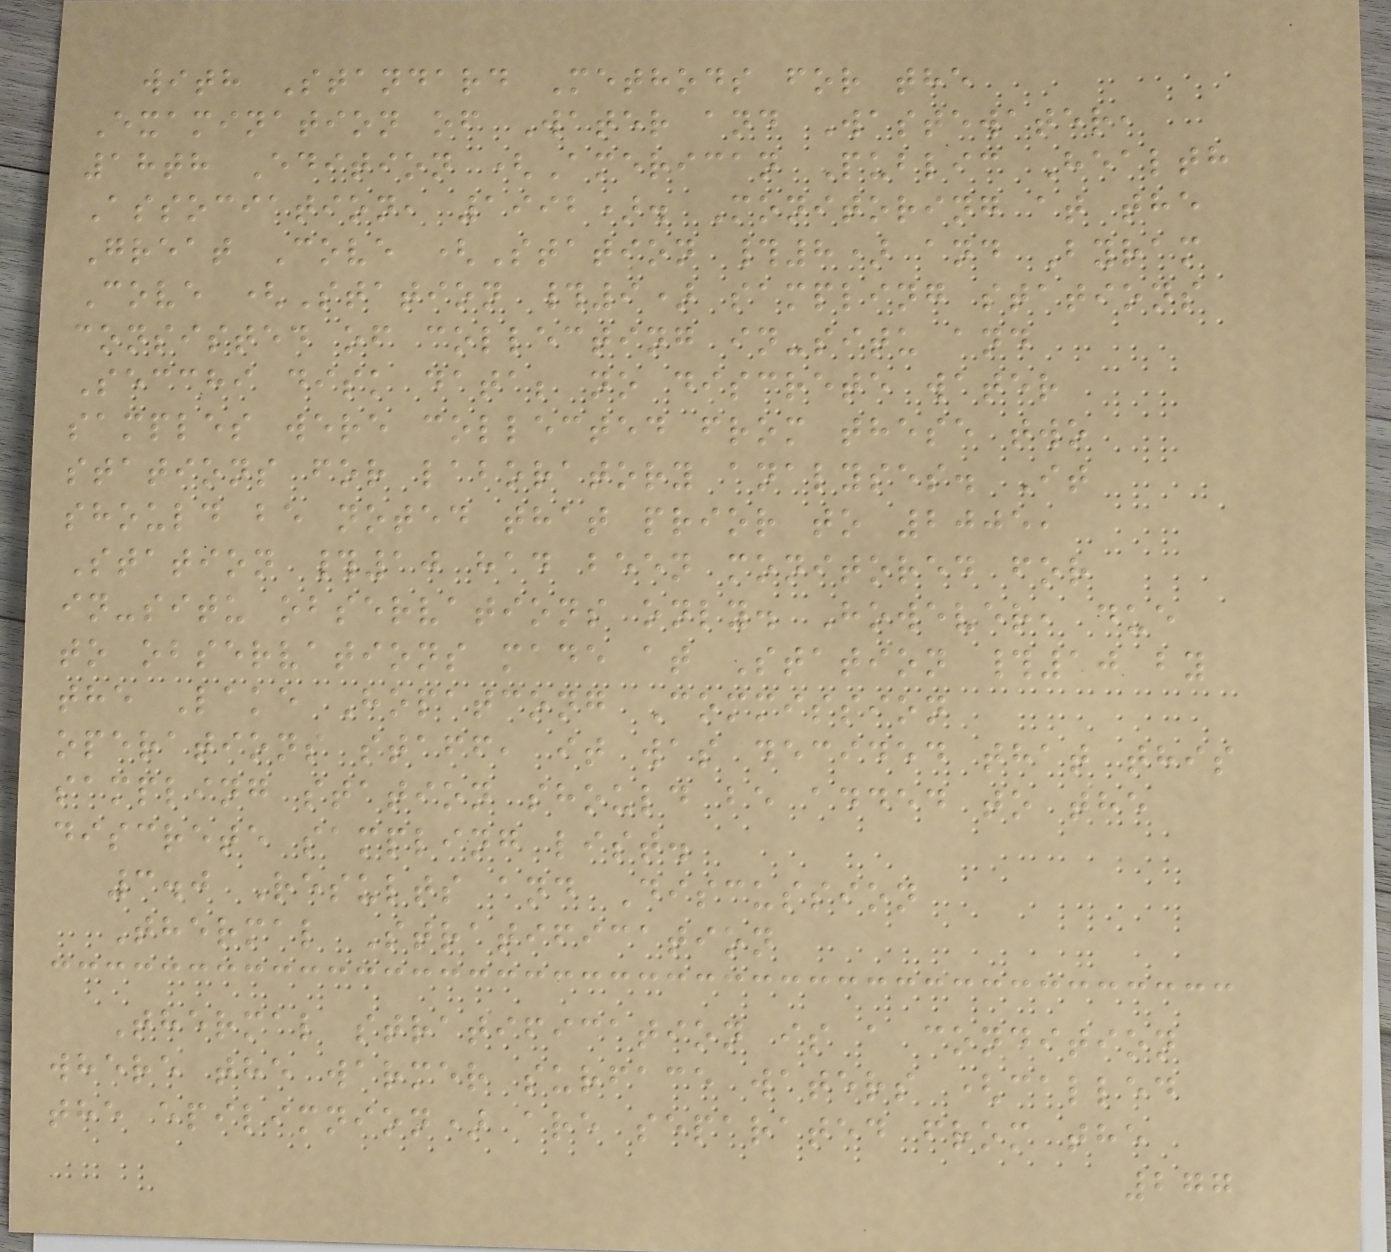with Standard Methods for the
Examination of Water and Wastewater,
18th Edition (American Public Health
Association, 1992). Monitoring at the
Great Cove (Station #8) and Byram
Cove (Station #9) sampling stations
consisted of collecting in-situ and
Secchi disk data; no discrete water
samples were collected from these two
stations for laboratory analyses. It
should be noted that prior to 2005,
Station #10 had been monitored for
in-situ observations only. However, due
to observations made at Station #10 by
the Lake Hopatcong Commission
operations staff, it was decided that this
sampling station should be added to the
discrete sampling list.
3.0 Results and Discussion
Thermal Stratification
Thermal stratification is a condition
where the warmer surface waters (called
the epilimnion) are separated from the
277
